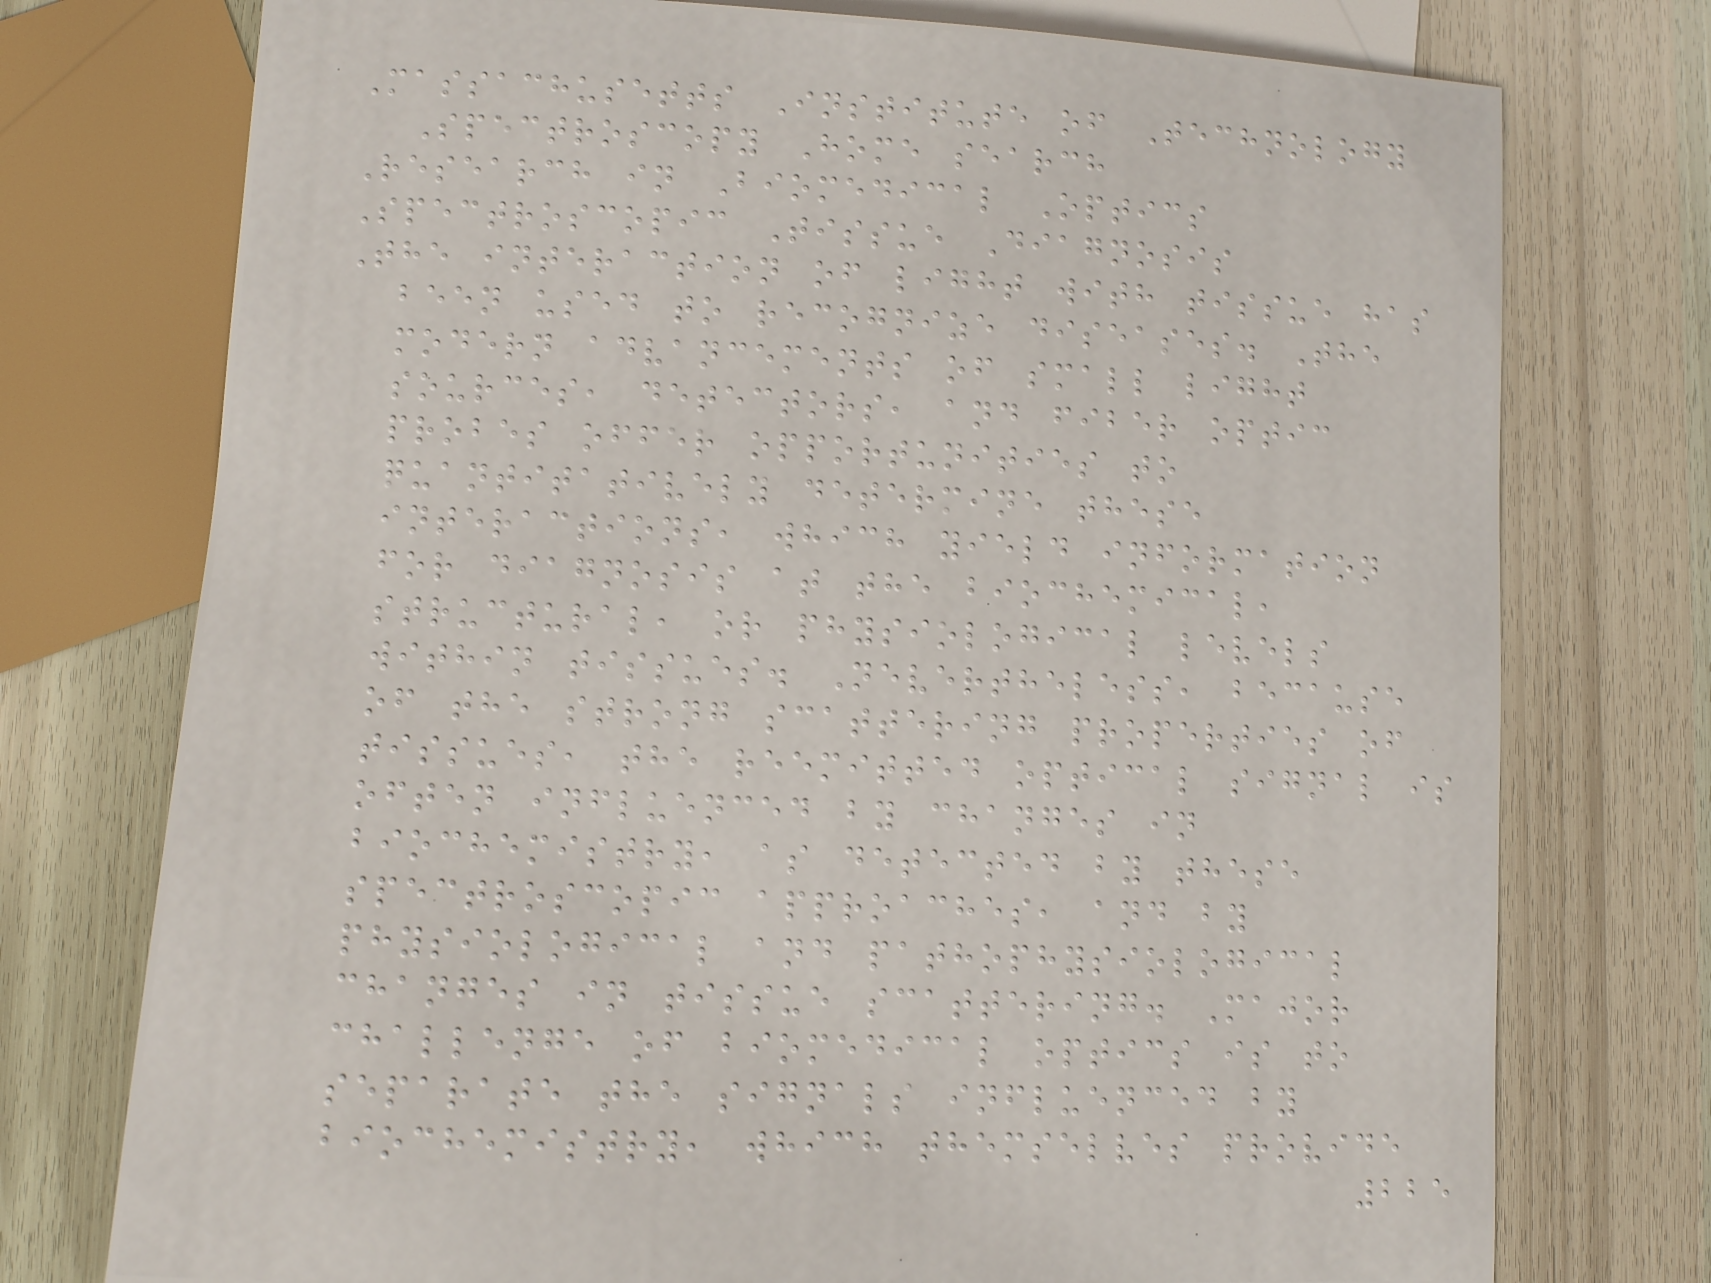Massachusetts Institute of Technology
Spectroscopy Home search
Research in Biomedical Optics
Spectroscopic Tissue Diagnosis
The interaction of light with tissue has
been used to recognize diseases. The
modern advancements of small light
sources, detectors, and fiber optic
probes offer opportunities to
quantitatively determine these
interactions, which yield information
for diagnosis at the biochemical,
structural, or physiological levels
within tissues. Nevertheless, because
of the strong scattering properties of
tissues, the reemitted optical signal is
often influenced by changes in
biochemistry, as detected by these
spectroscopic approaches, and by
physiological and pathophysiological
changes in tissue scattering. Major
challenge of biomedical optics is to
separate the signals influenced by
biochemistry, which themselves provide
225
